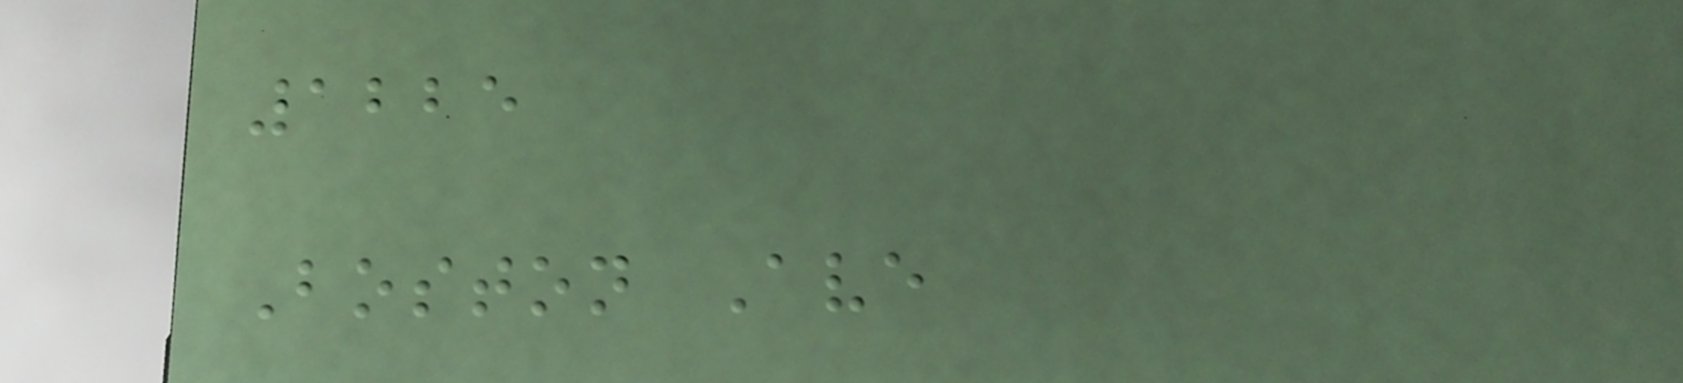1225
Boston Ave
